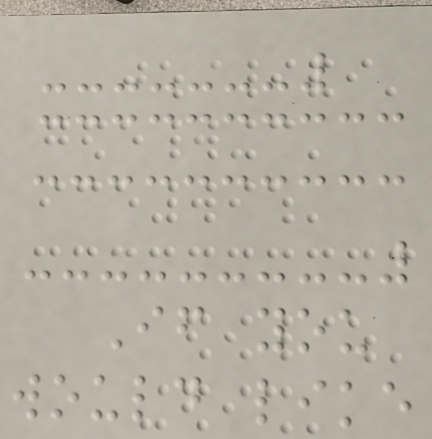If you
would like
